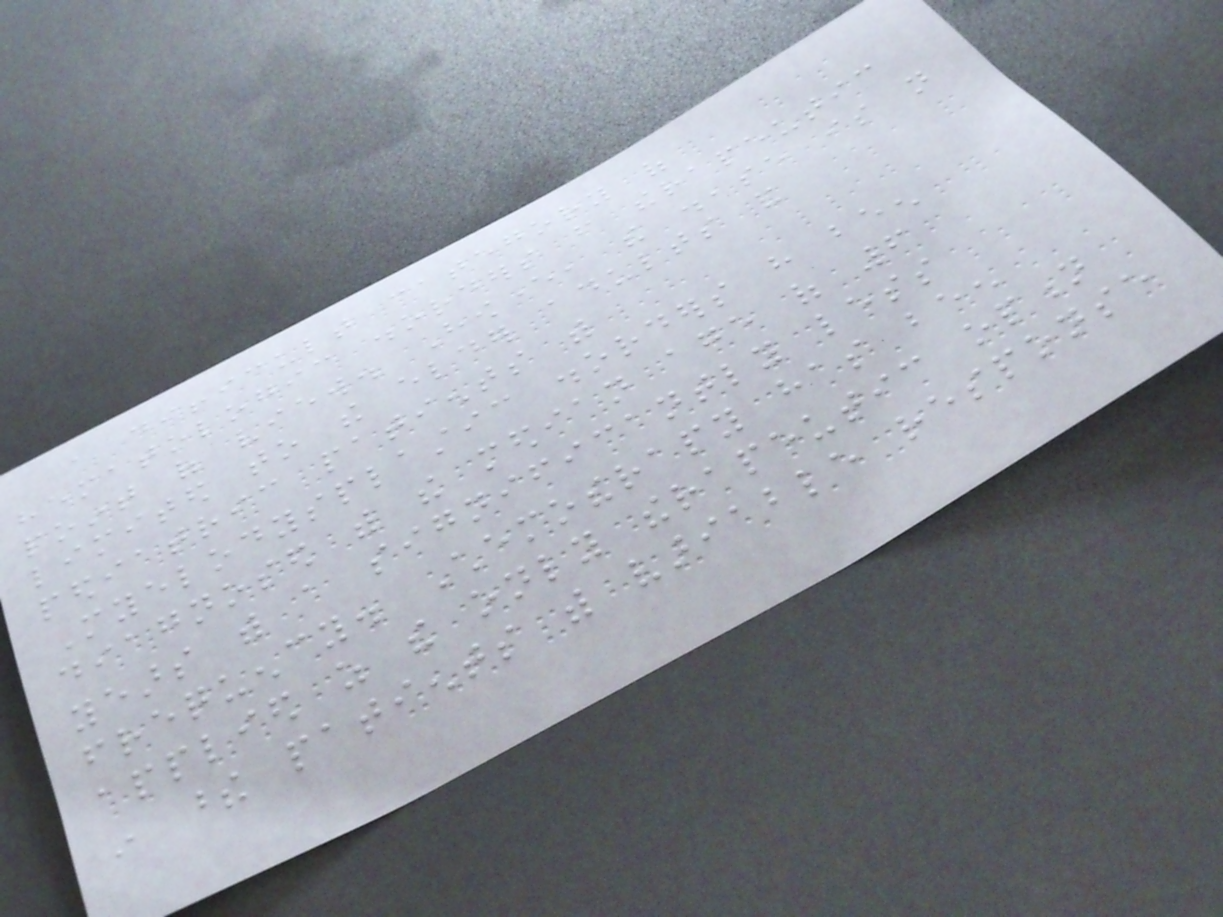a difficult category of
hematologic disorders from therapeutic
point of view. However, the disease is not
limited to the elder adults and
pediatric patients with
Myelodysplastic disorders have been
diagnosed with the median age of 6
years with a significantly less
frequency. Chemotherapy has been
applied as the only therapeutic option
in these patients with variable response
